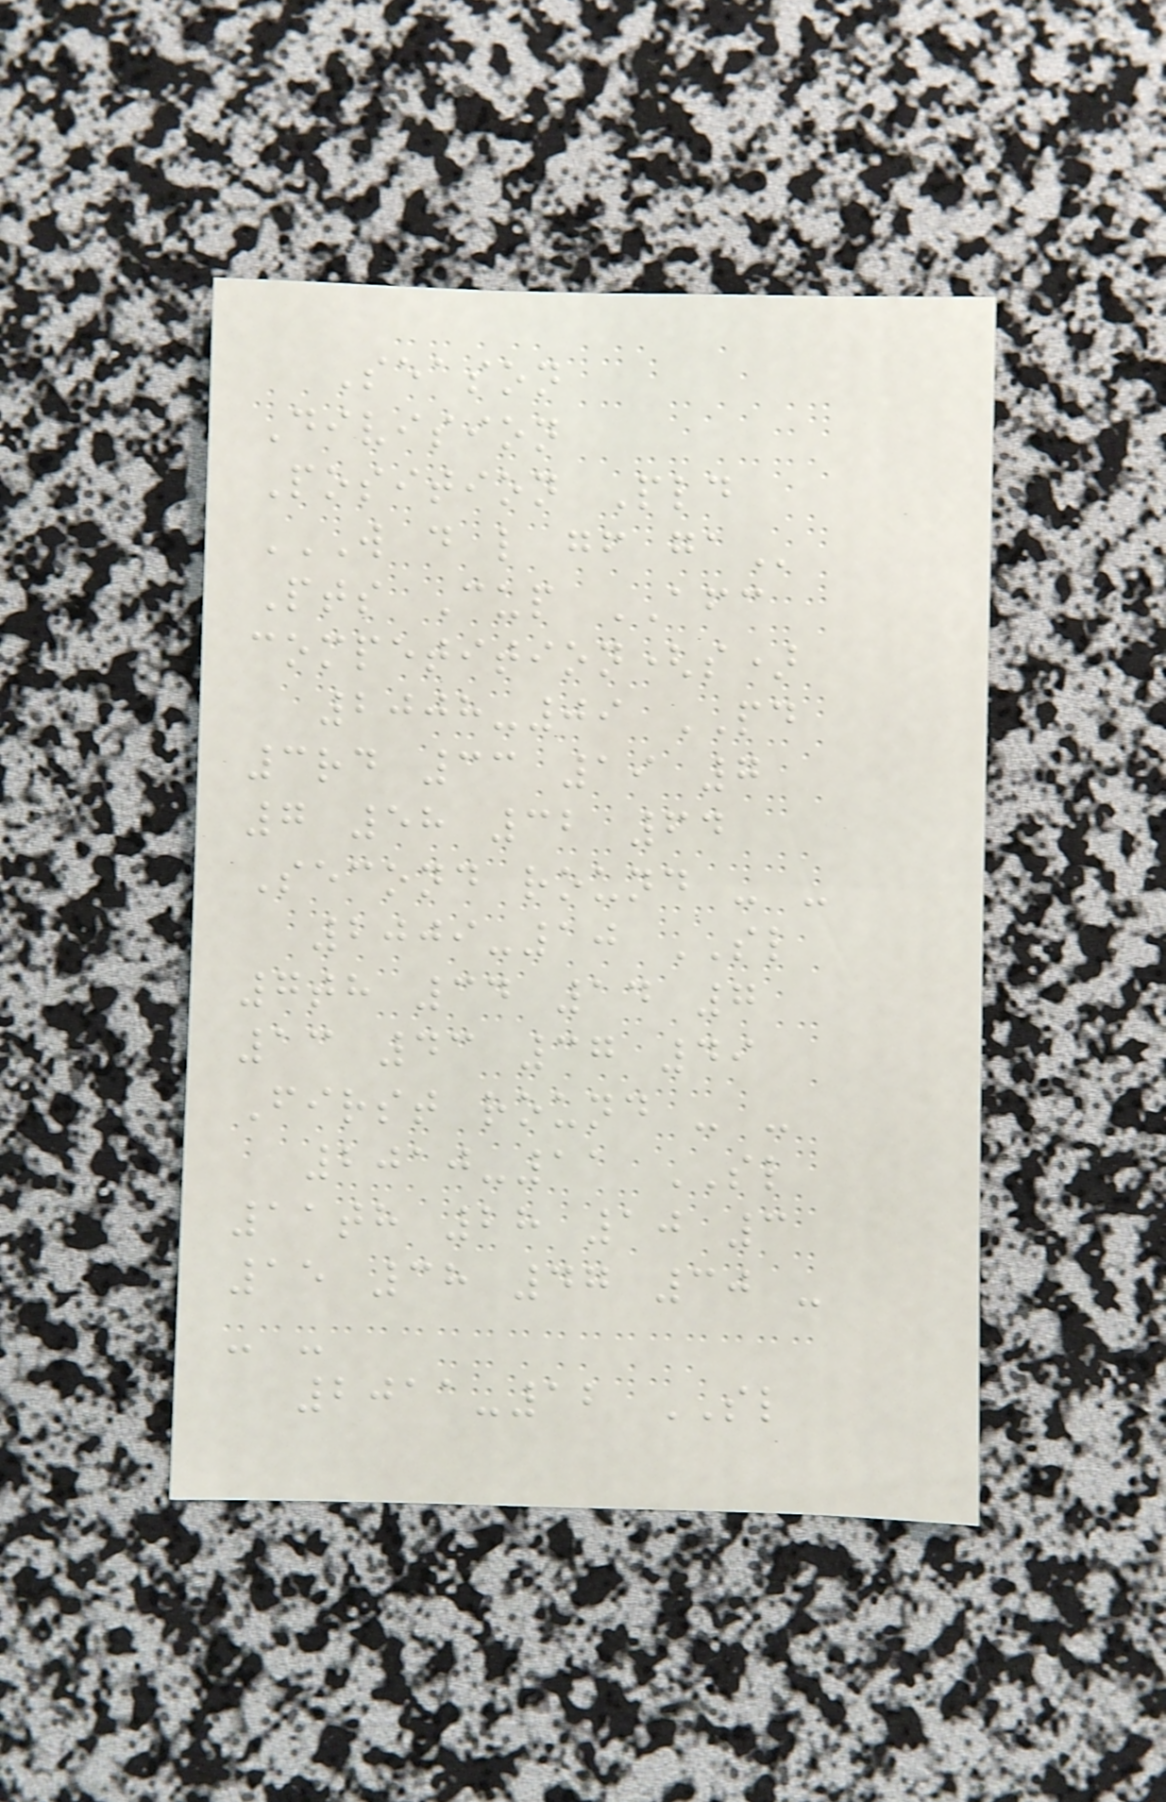Season
Division
Position Pld
W D L GF GA
Pts Cup AFC
competition(s)
2008-09 PD
3rd 33 19 7
7 58 32 64
Second round - -
2009-10 SL
7th 34 14 7
13 43 37 49
First round - -
2010-11 SL
11th 28 10 3
15 38 47 30 -
- -
2011-12 SL
